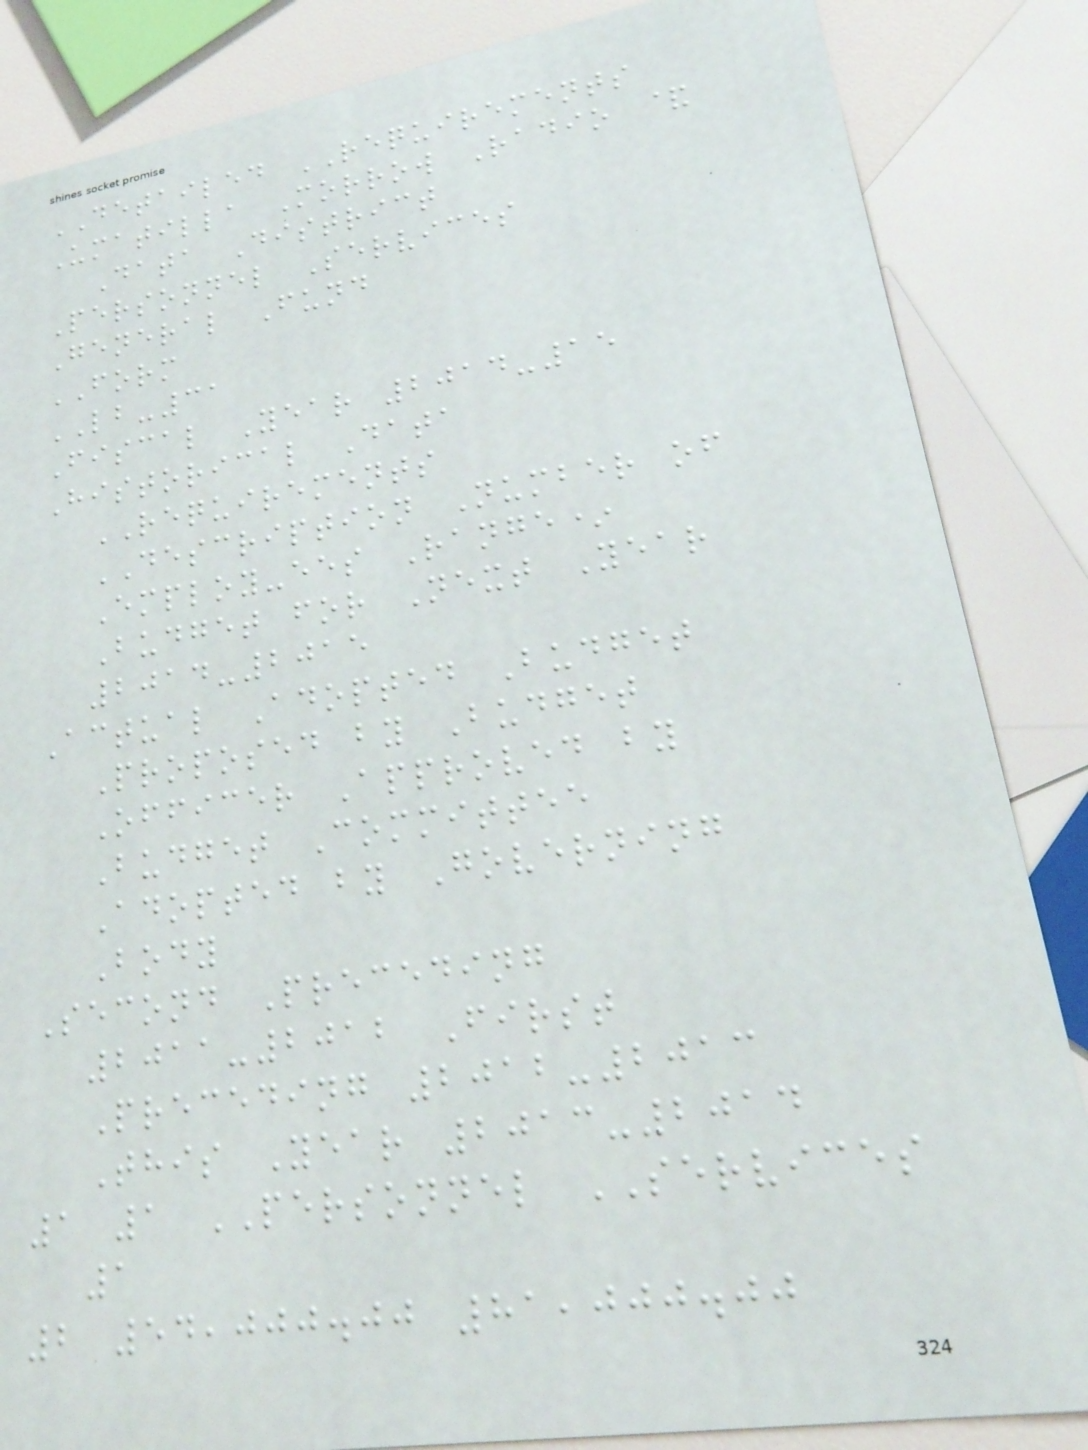DETAILED REQUIREMENTS
Umatilla Morrow Radio &
Data District
Personnel Services
General Fund
FORM
LB-31
Fiscal Year 2014-15
Historical Data
REQUIREMENTS
DESCRIPTION Number of
Employ-ees Range*
Budget for Next Year
2014-2015
Actual Adopted Budget
Proposed by Budget
Officer Approved by
Budget Committee
Adopted by Governing
Body
Second Preceding
2011-2012 First
Preceding 2012-2013
This Year 2013-2014
1 1 PERSONNEL SERVICES
1
2 54,000.00 81,000.00
